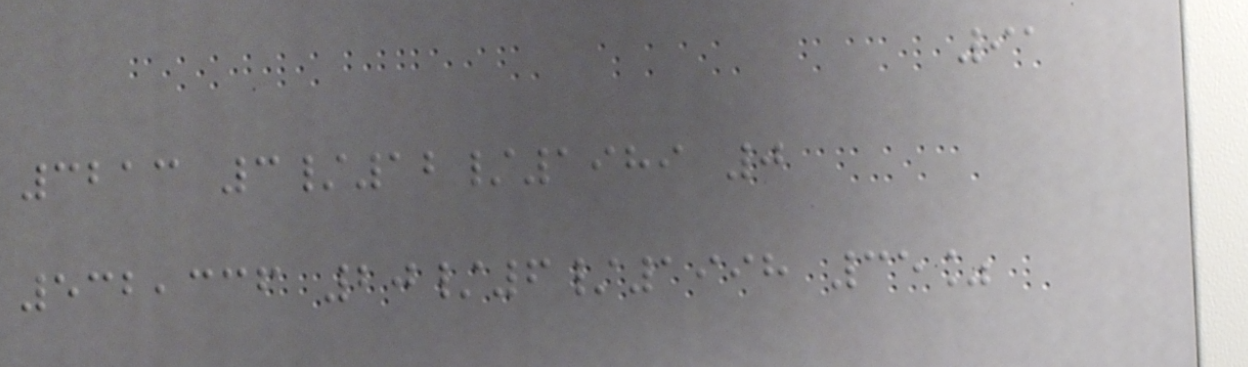91
3213 3/12/1989 0
532,336 20/6/1998 35%
